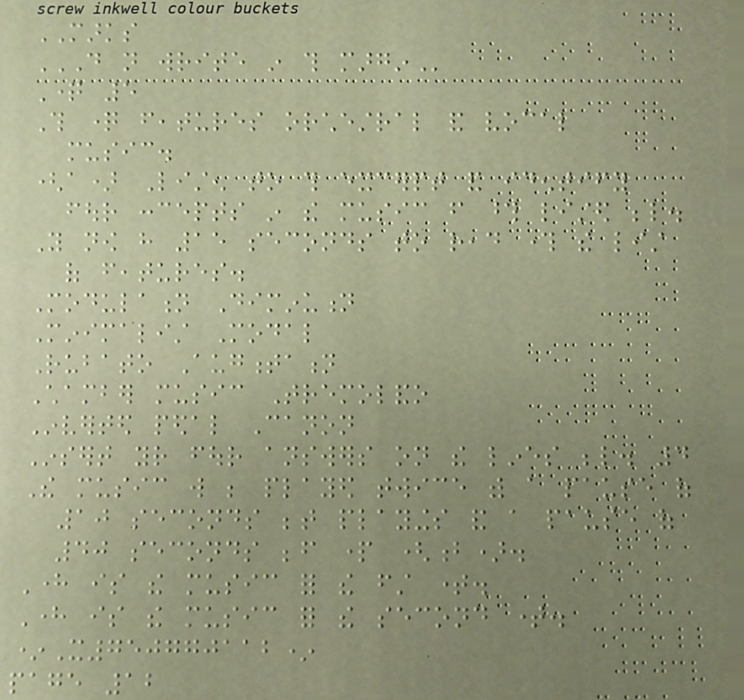MARKS
DO NOT WRITE IN THIS MARGIN
Question 5
This question features orchestral and vocal
music.
(a) Listen to this excerpt and identify
four concepts in the music from those listed below.
You now have 15 seconds to read through the list
of features.
Modulation Diminution
Minimalist Modal
Rubato Augmentation
Chamber music Tremolando
Inverted pedal Canon
Insert your four answers on the lines below. 4
The music will be played twice with a pause of
10 seconds between playings and a pause of
40 seconds before part (b).
Here is the music for the first time.
Here is the music for the second time.
*X750770112*
page 12
